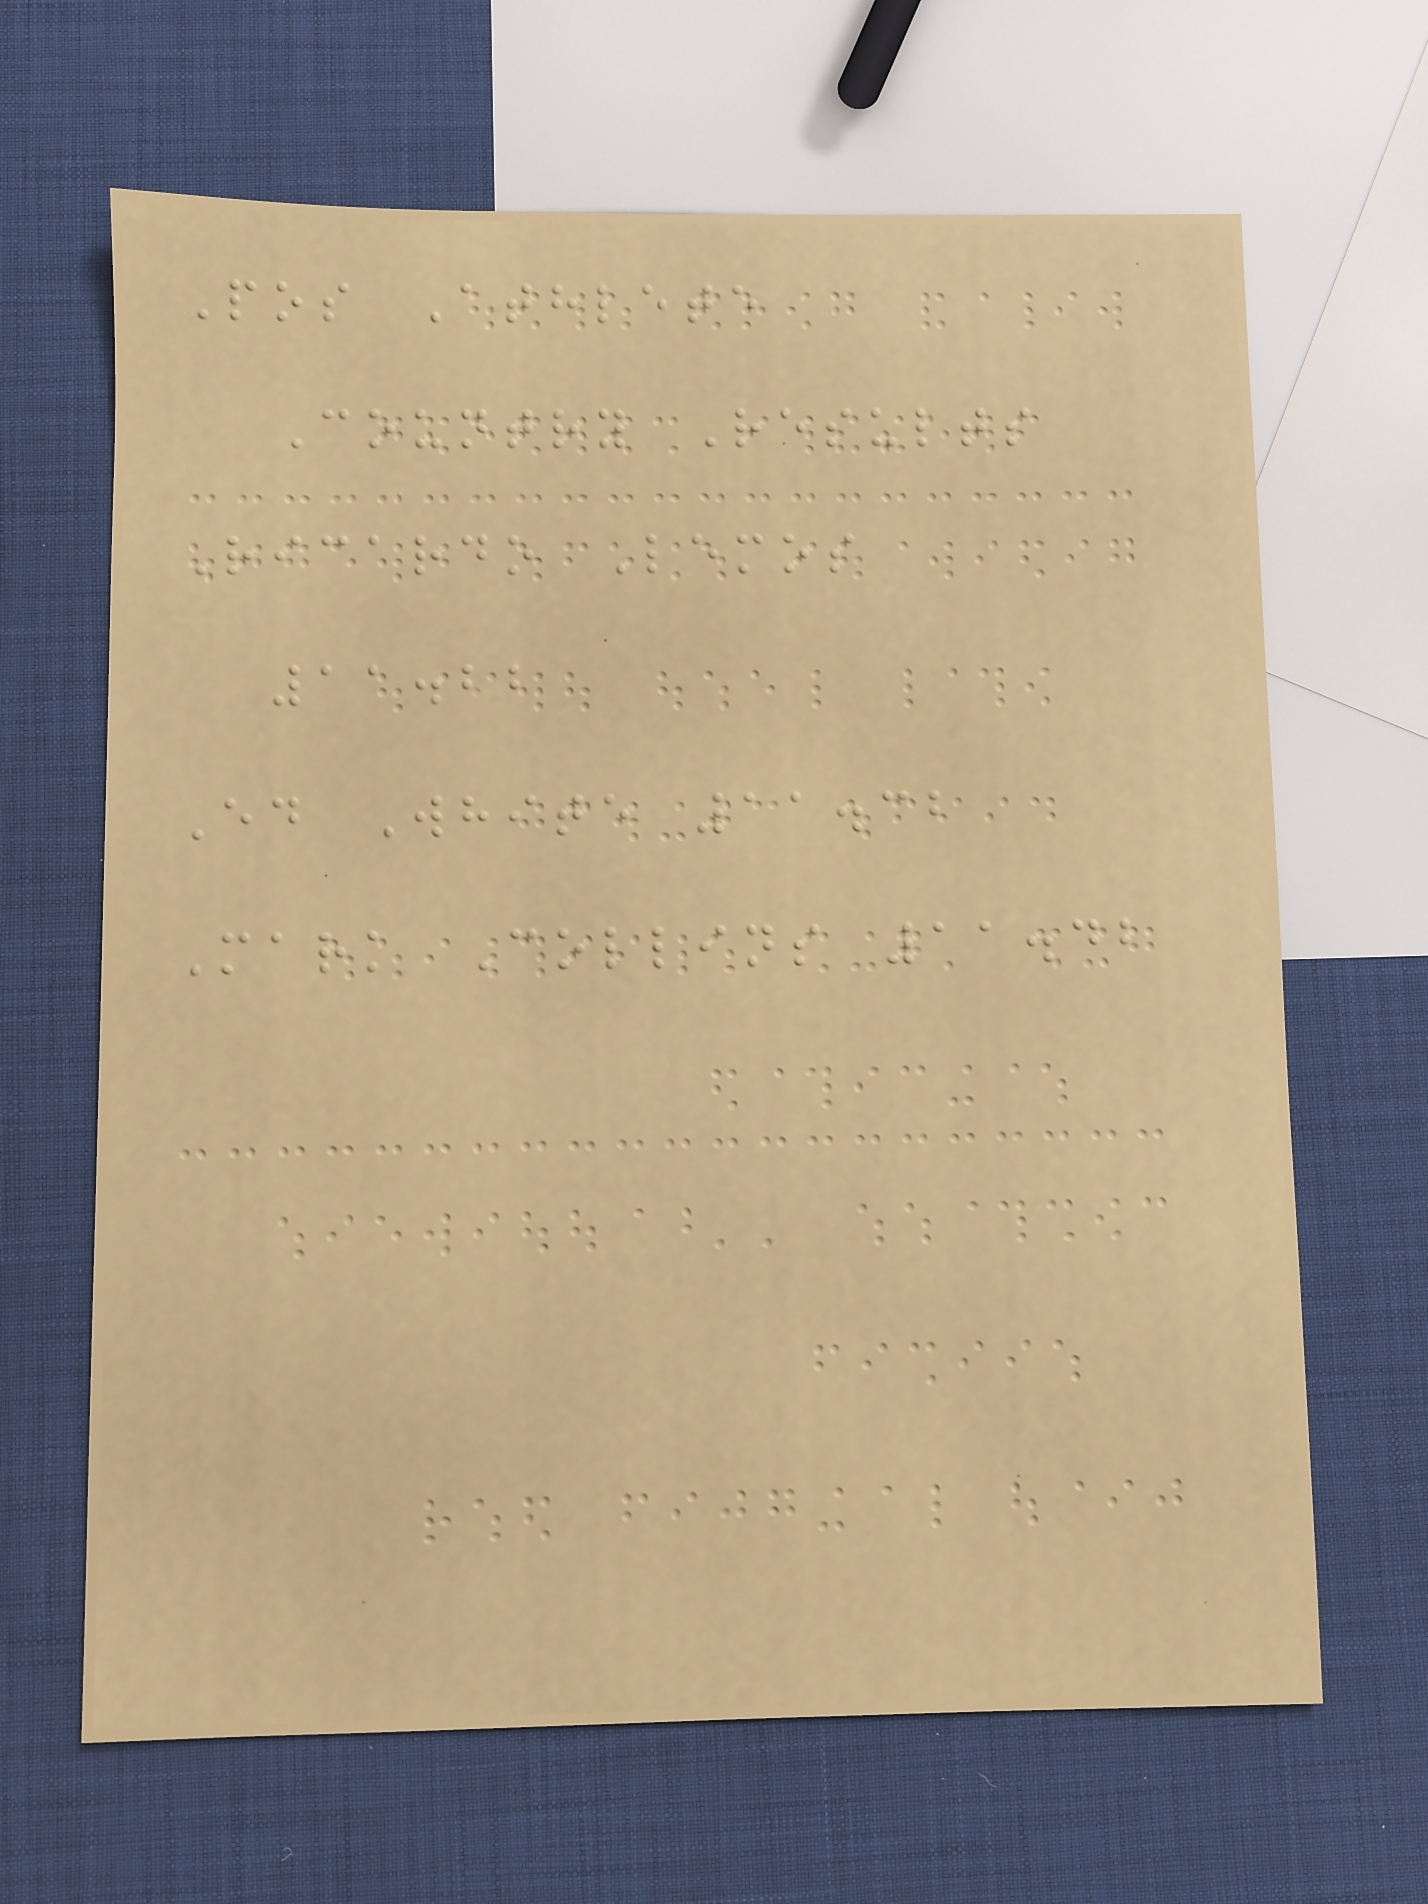Pos Athlete
Country Results
Ricardo Lemos
11.22
Ed White 11.32
Mark Collins 11.42
